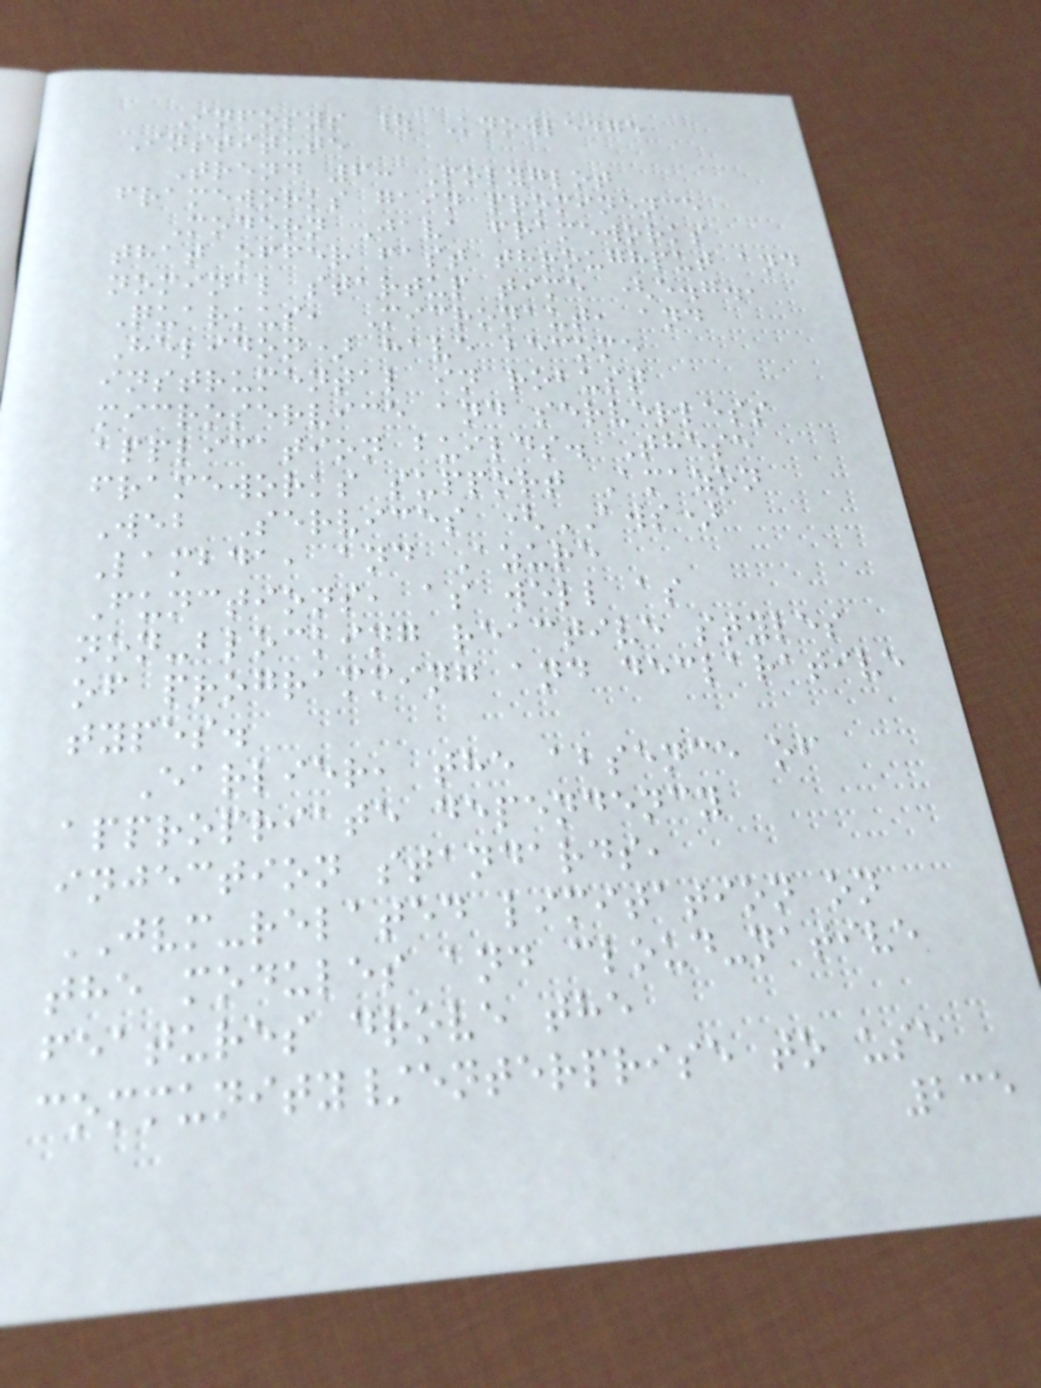Infosys | Knowledge
Institute
Trend 6: Polyglot
frameworks gain prominence
Modern Java frameworks
that offer fast throughput and
nominal startup time (e.g.,
Quarkus, Micronaut, and
Helidon) have become
instrumental in robust
microservice and serverless
application builds. These
frameworks support Amazon
Web Services (AWS)
Lambda, and Azure
Functions, as well as
non-blocking reactive styles
of programming and declarative
types.
Earlier, the absence of
appropriate dependency
injection standards,
JVM-related limitation on
the modules and cloud-native
features drove the
community/enterprise to use
235
